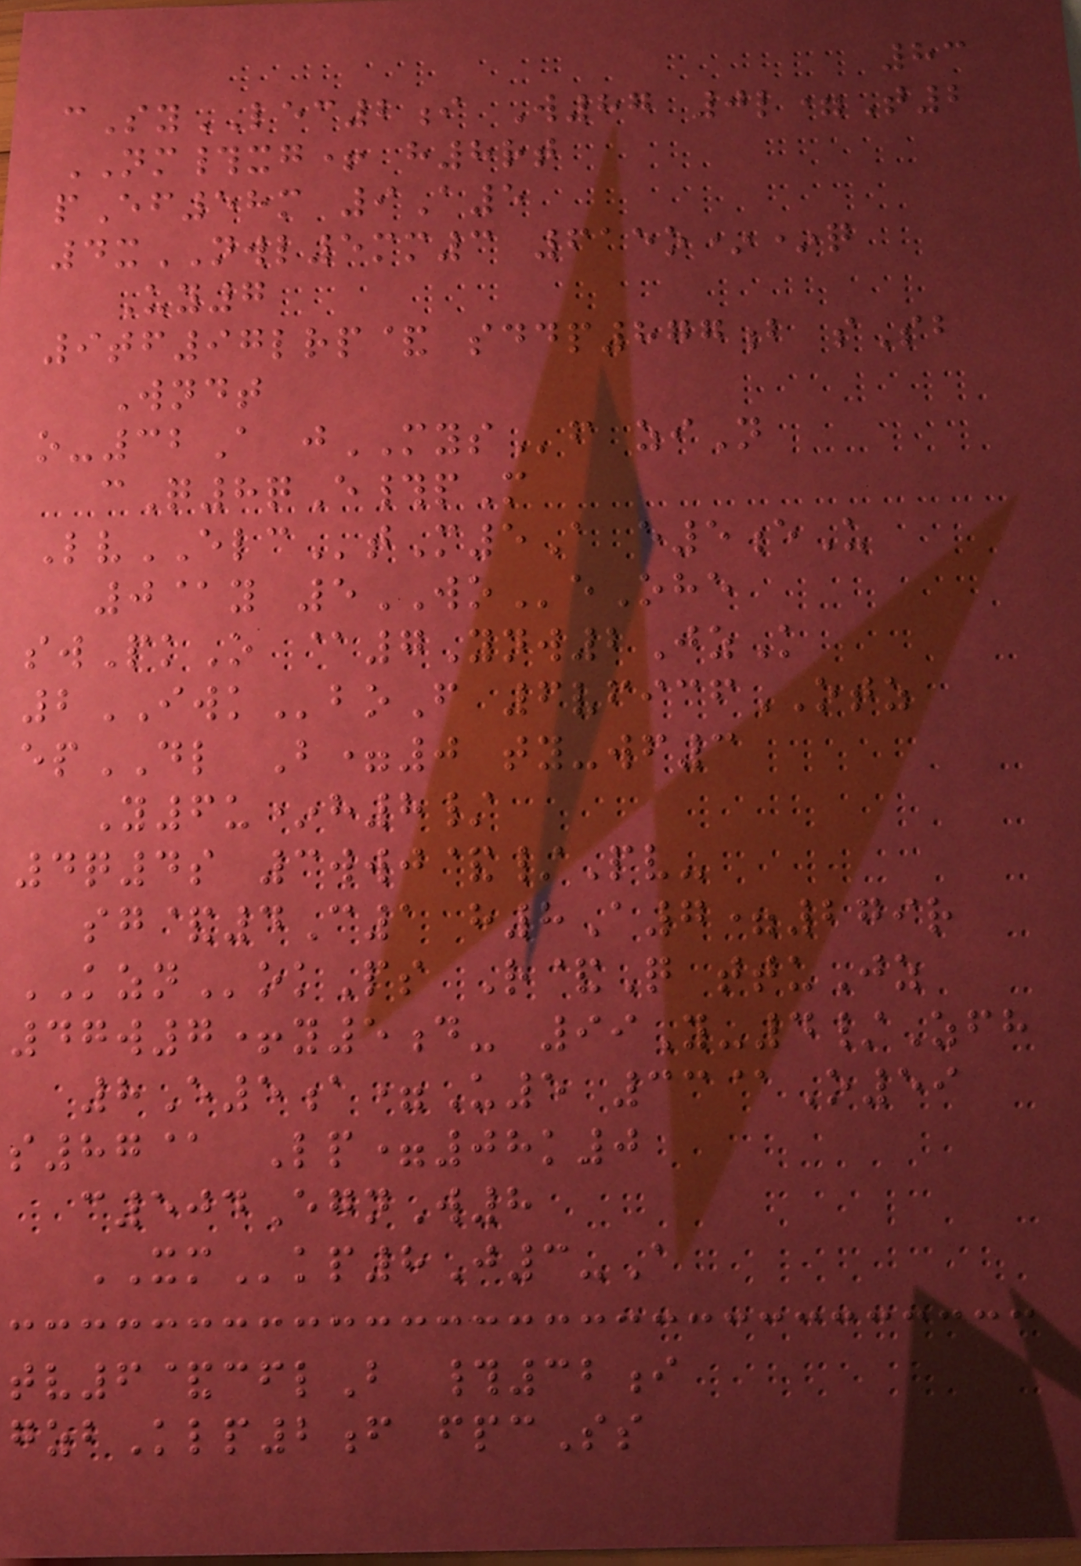83
cSyLEC2i W87 0l=T2
NM#xg+ h8rt
pEf58m 9A5
4xNWL5mm3 615o**q
Uy7
9tf97lrp& sddp877b sSb
Wndt
o-32A jMYSf ziN
cQ8qE#pM
LvELCtM5A e5eU
0@y 5WOeOhe
swPkO @7Ynw2JzK
2IWKboF 6vficfOTZ
epDL B=0 ty-wf3
Y6u*h8/
4q4s 3wwj&/Pv-
sg&4C1 h8A7=279r
KZNokPs R&Q ttuJz
47w7+y5d- 99Y-4/Zfh
8E5a=U5 33@O59
s87@ Lp=08k0
c504EgnW8
XMkp8J3-A
tv6&cflB #32i
gzbKlp2f fpcSs
